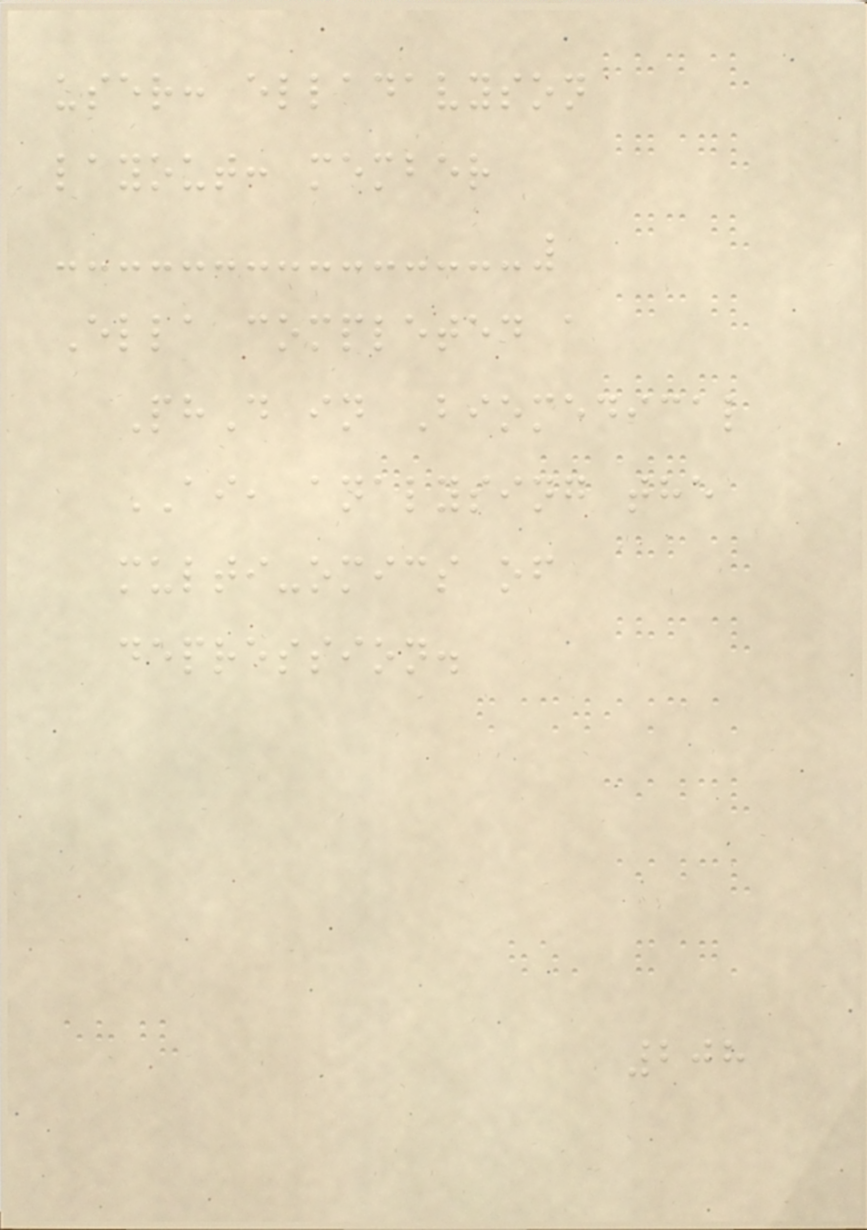user: elladavyson
layout: member
Ella completed a
PhD in Biomedical
AI, analysing the
multi-omics of
depression.
208
